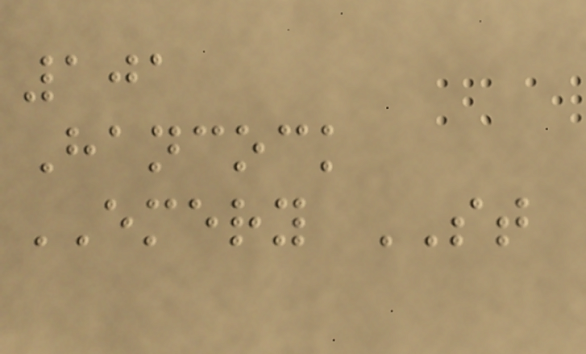101
Hancock
EMERY ST
